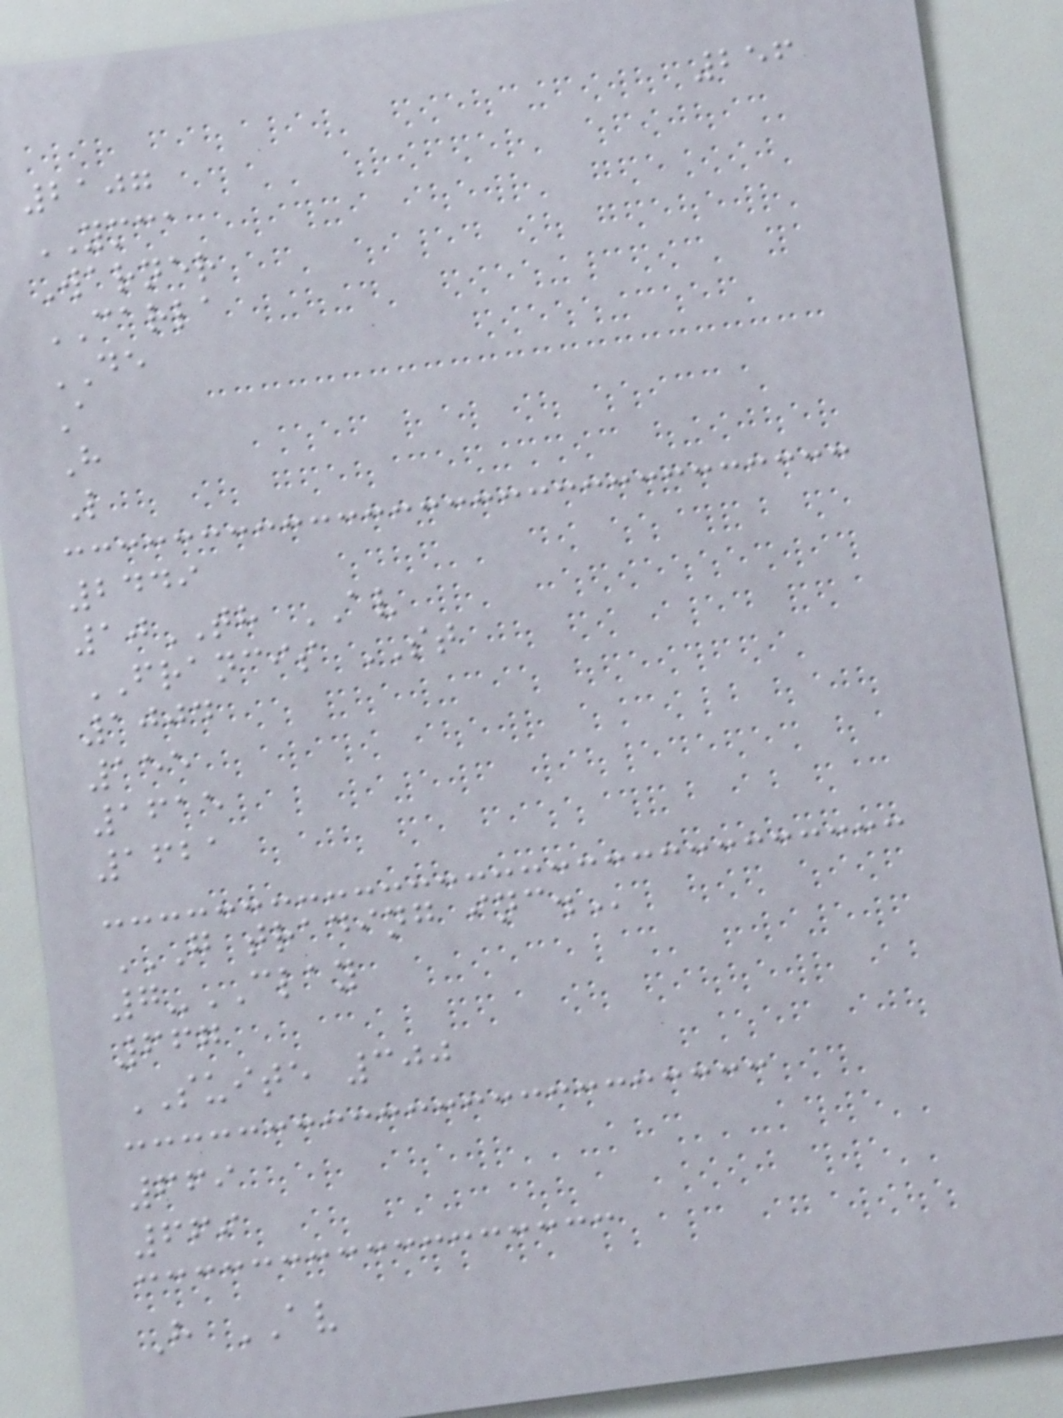256
2107
YMCA
Warner
CARLA
DE
A
H
L
2449
10TH AV
FRANCIS ST
1004
155
1615
1621
G TRADING INC.
7-CLAY
667
SUITE 300
669
669
H AV
